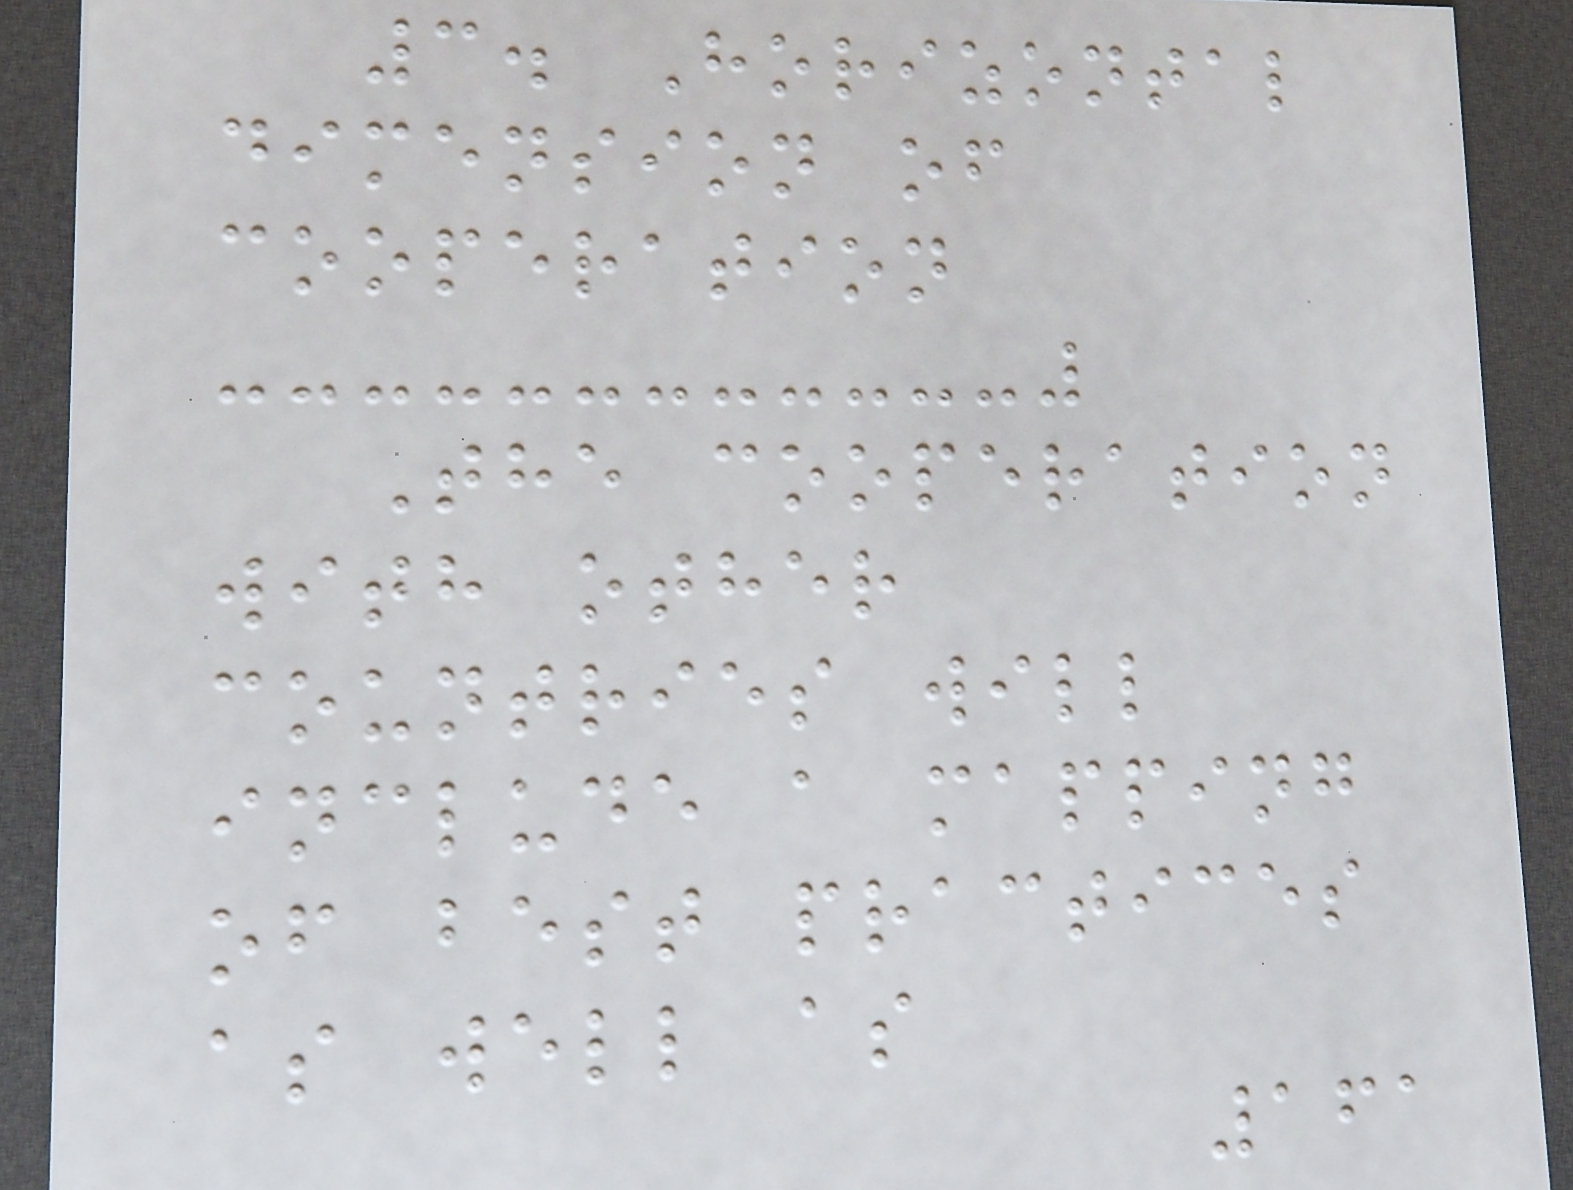3. Horizontal
dimension of
cooperation
The cooperation
with other
countries will
include a mapping
of best practices
as well as
161
